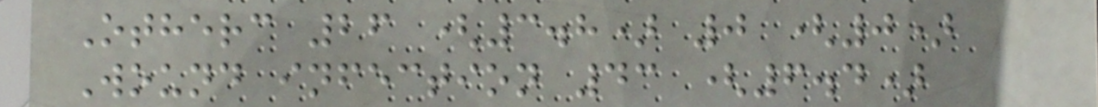Otherc 26 (3.8) 0 (0)
Wound infection 43 (6.4)
